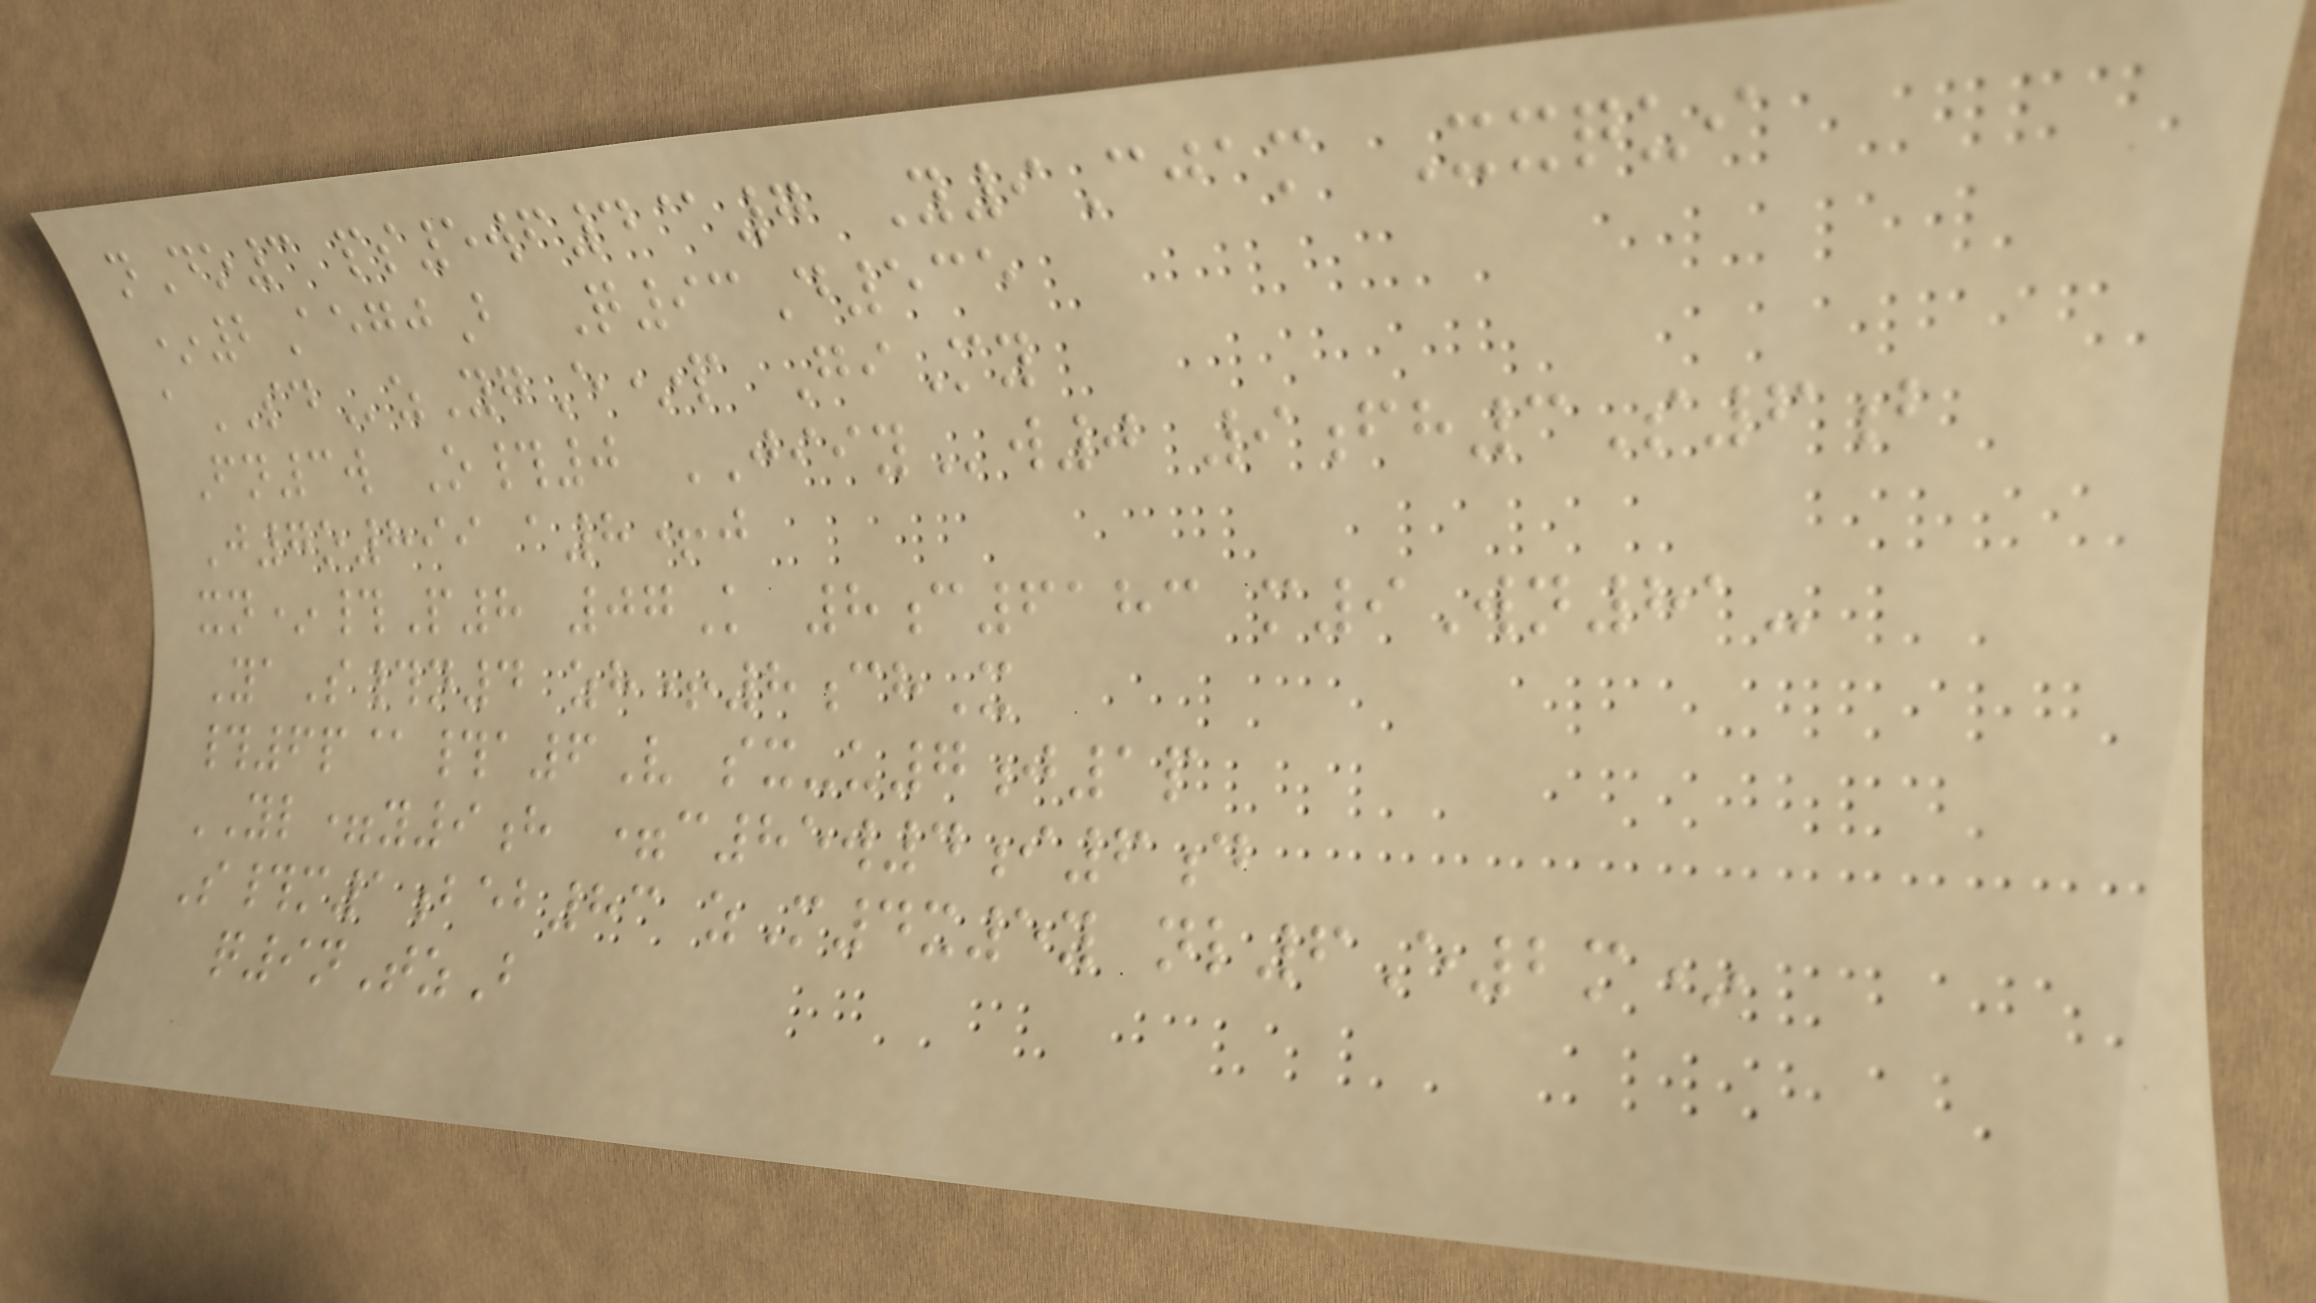nDo3 ps5wf4@7 Y9Cjam Xxqui
*2AegjB Q93D535
aSDzYgE*p GiMy
Fn3w O#0 JIIYw0 9fh3S6b
J7o899 a8+j
xn*#P8 07K 8c6183 m9Wn81-
YaS#n4 zh+8chX
#6p@#a6V sx-u7j1p
YL=y9h =c85w4i6d
S#m1beb83 zM4x5y nl6E2m*
q9nTzB
